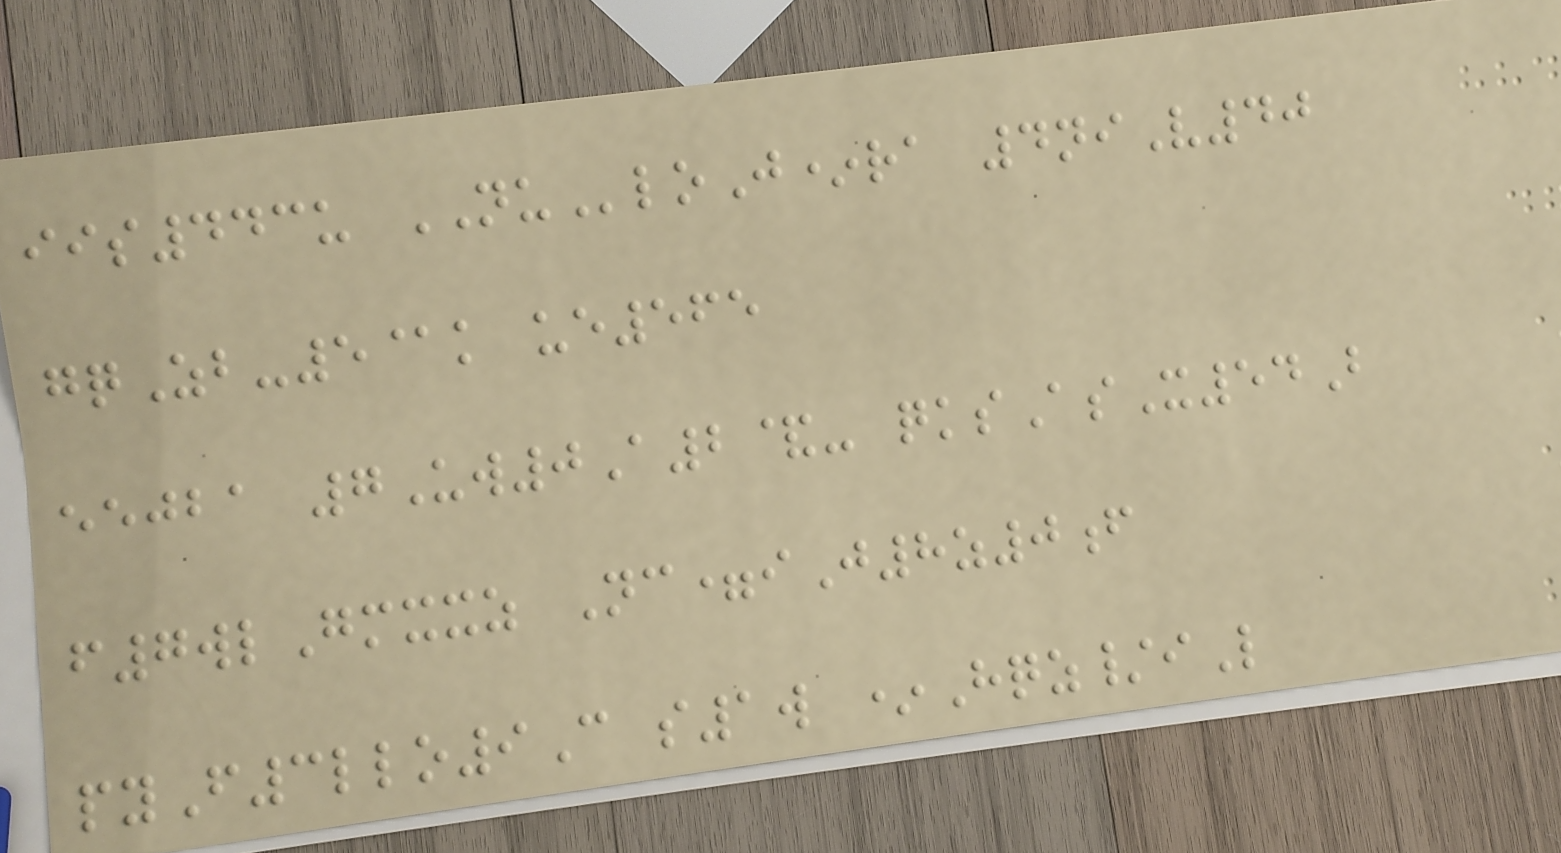iis443u NUloJ*ra 4niV40
gqZb-5@k ue565
eejba 7Uw0A2&- qksAsX54B
f7wlGmxxz Nc=iJ8z0f
pyF3llo9C s1w *Hqz/iL
